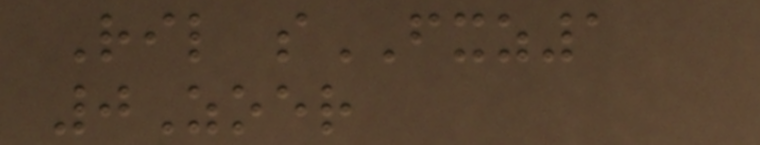Ril sFXZ1
0Zoer
